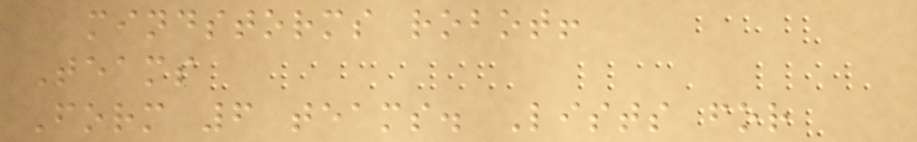mindstorms robot!
Teams
Form 6 teams. Lists for
